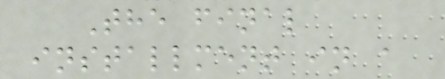The final
installment in a
